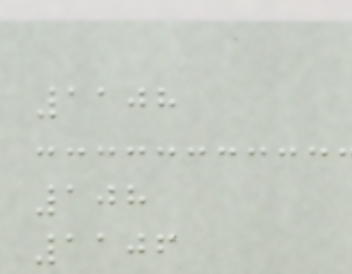1108
108
1106
